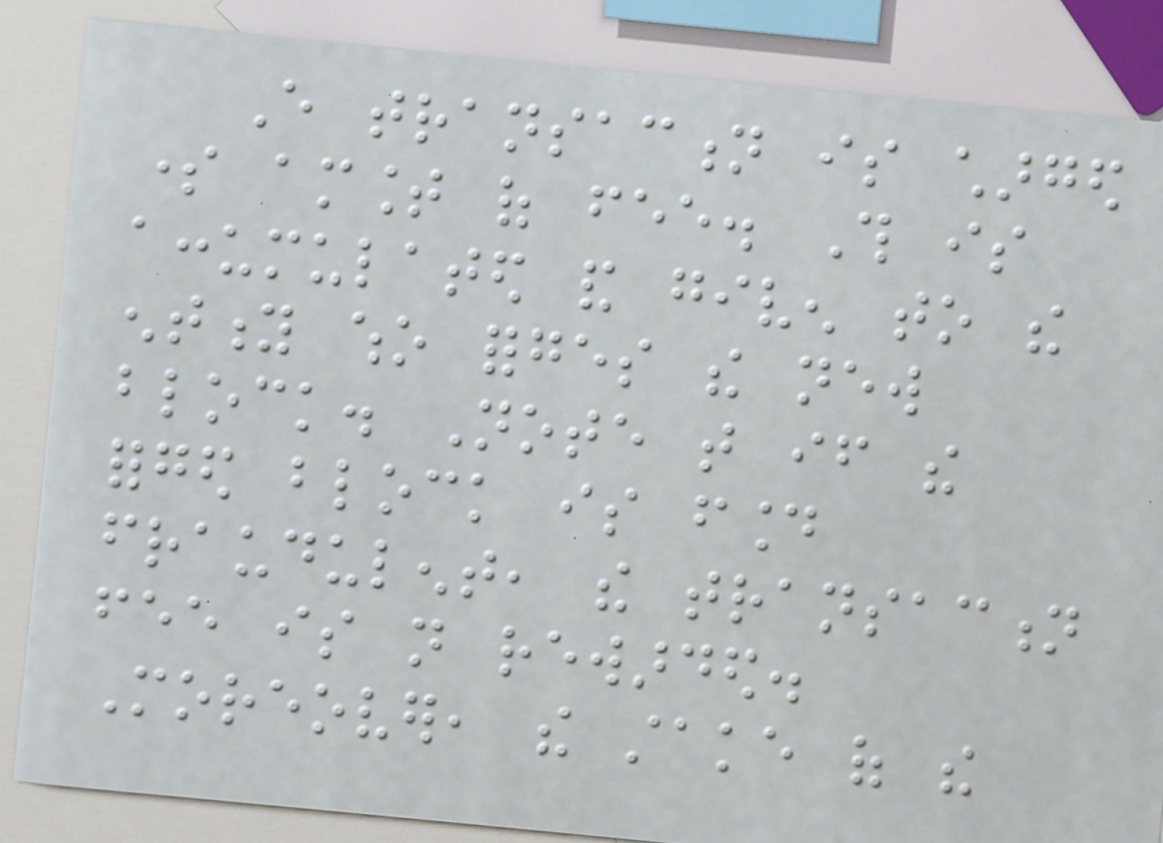Every transaction is charged
some amount of fee. This is
accumulated and given to the
entity who forges the new
block. Note that if the
forged block is found
fraudulent, the transaction
fee is not rewarded.
Moreover, the stake of the
